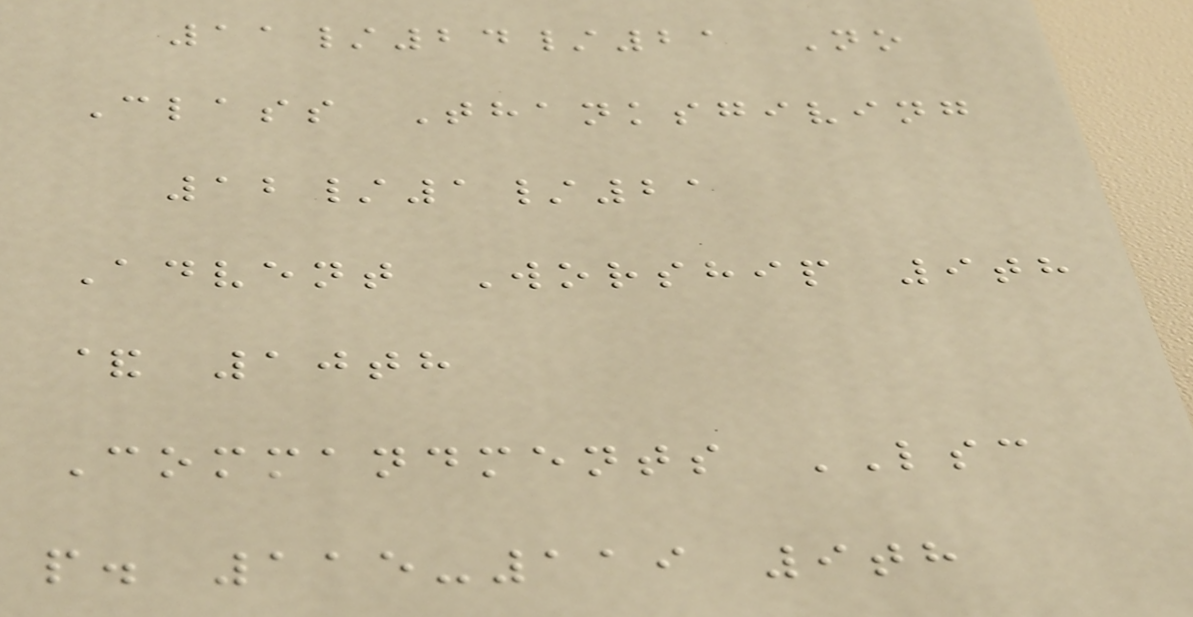11/24/21 No
Class Thanksgiving
12/1/21
Advent Worship 9th
& 10th
Commandments LSC
p. 115-119 9th
